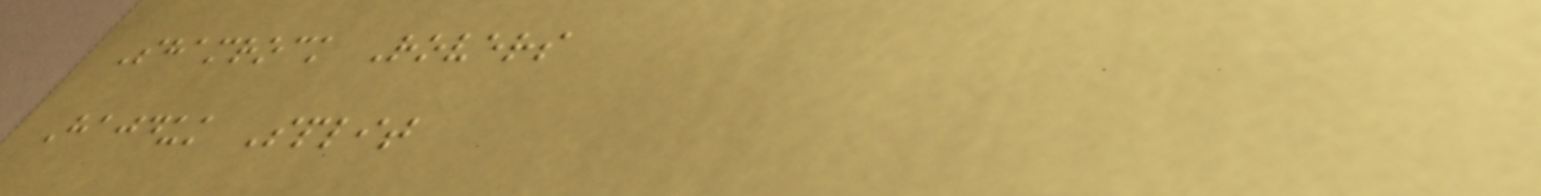Shamrock Rovers
Hajduk Split
